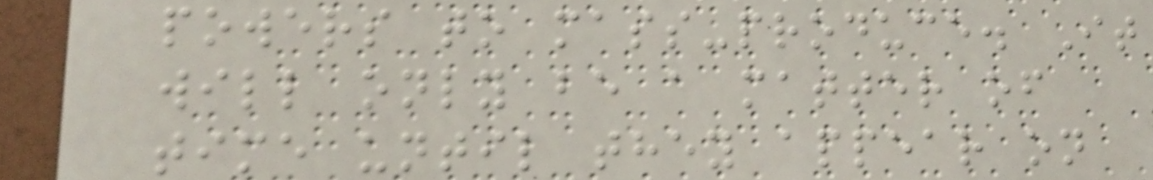powers to mass-produce. It
will only be a matter of
time until they appear on
